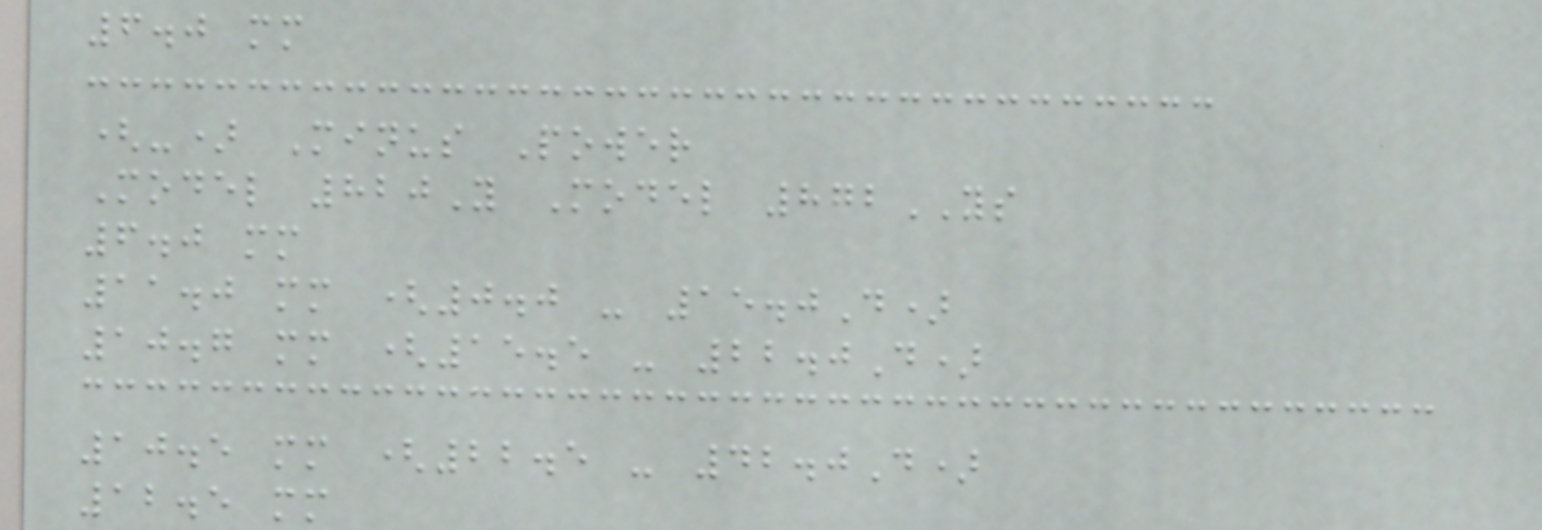6.0 mm
(-) Minus Power
Model 820Y Model 872YS
6.0 mm
11.0 mm (0.0 - 15.0D)
10.7 mm (15.5 - 22.0D)
10.5 mm (22.5 - 42.0D)
12.5 mm
